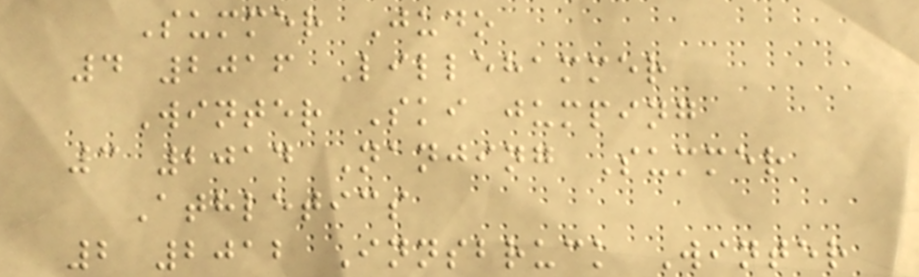Summer Judo
4 2016 Lillehammer
Winter Ski jumping
3 2014 Nanjing Summer
Athletics
2 2012 Innsbruck Winter
